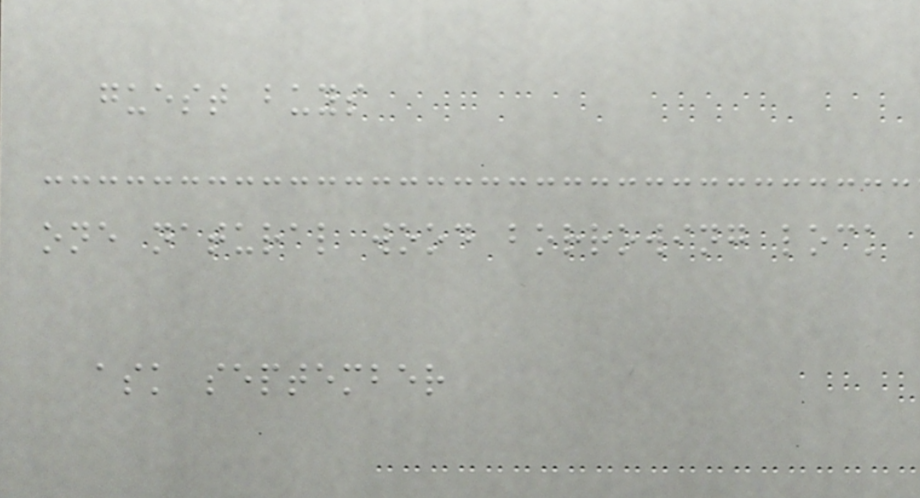guest buys
one natural wood borrowing lock
ask september
